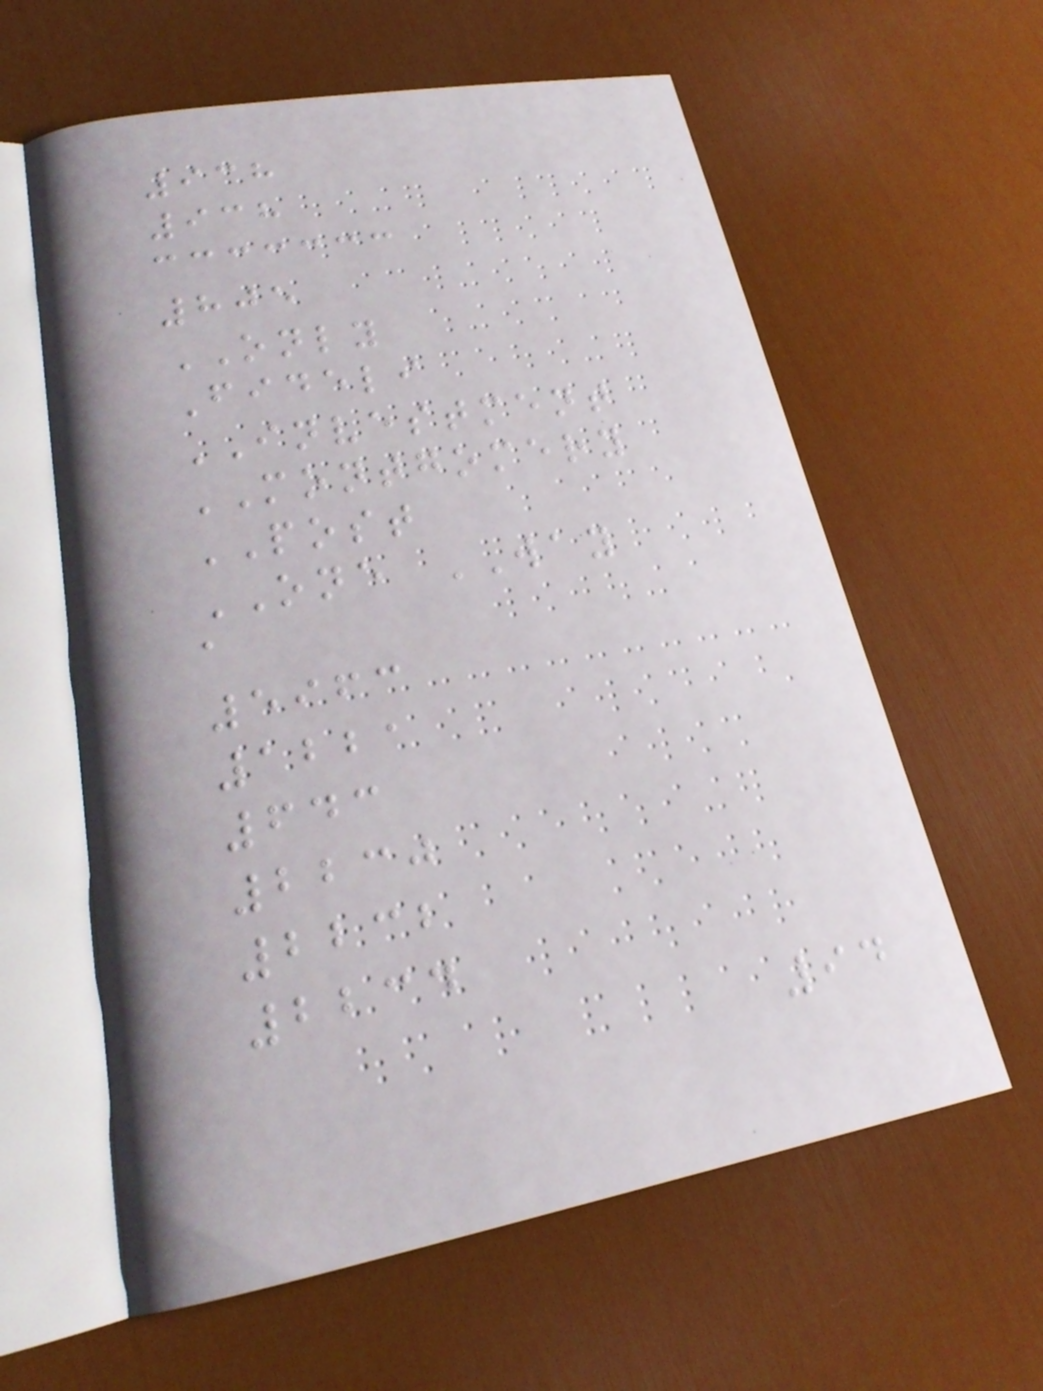938
938
805
ONLY
Fideli
INVESTMENT
MONTGOMERY
POST
ONE WAY
a
5963
1221
643
2230
2232
2234
94
